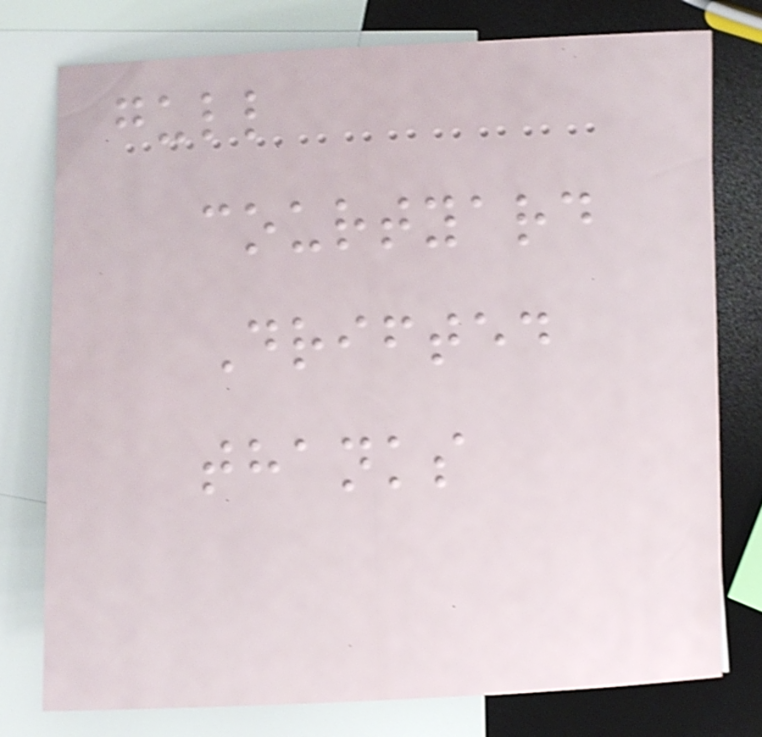gull
courtyard
Drifted
thanks
